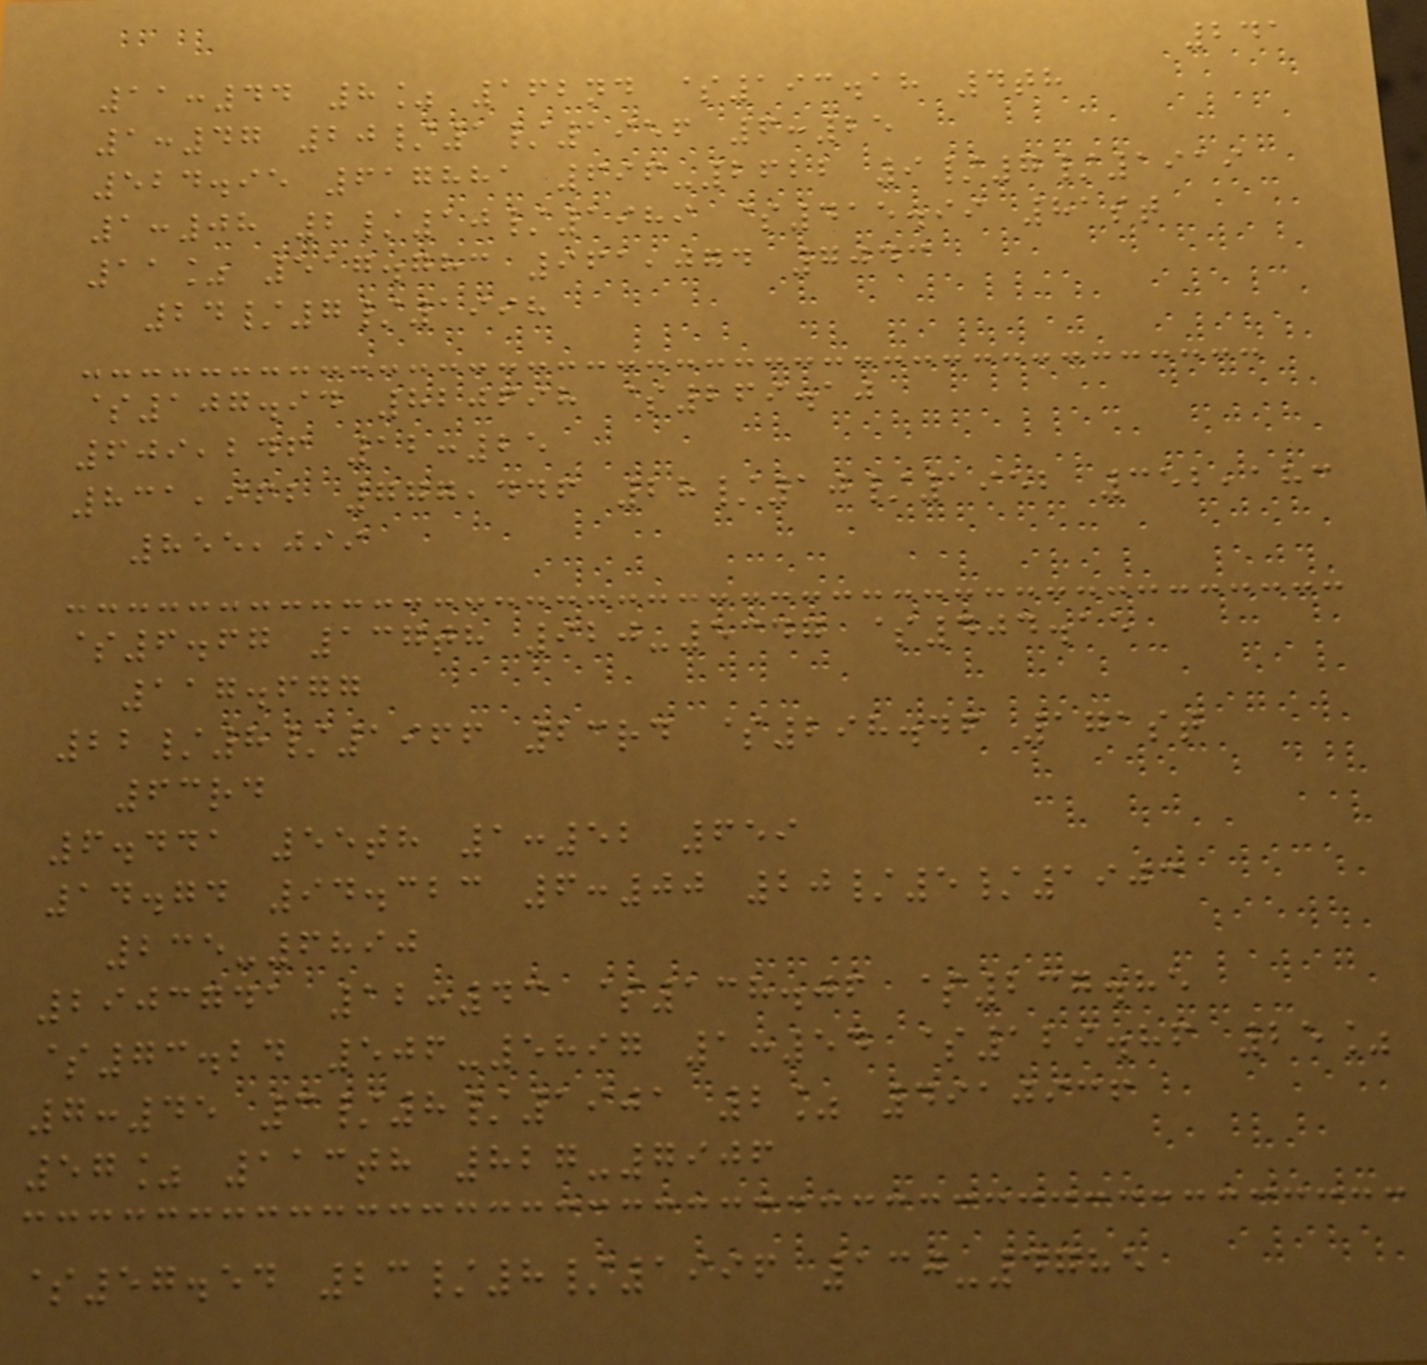241
11:44 8% 162nd $193.18 4th
1:47 20/1/1956 6:25
524.95 617881 696-2622 9/7/1919
1:08 2/10/1989 $415.99 81st
11% 517.783 961,074 7043
24/7/1998
$107.94 820698 $269.10
609,246 12:25
831,962 777,446 28/10/1952 352,183
855,099
$6.67 137th 920-5347 $404.15
117.677
22/8/1966 23rd $298.46 171st
63rd
6.441 55th 1:52 659
14.74 94.323 6:00 20/5/1903
235-6890
2903741 12:43 $138.06 $237.85
$73.24 506-5897 1:54 $129.86 25%
7:45 3/8/1901 2% 4910936
57% 113th 827-7906
$57.54 23/8/1996 130-4785
